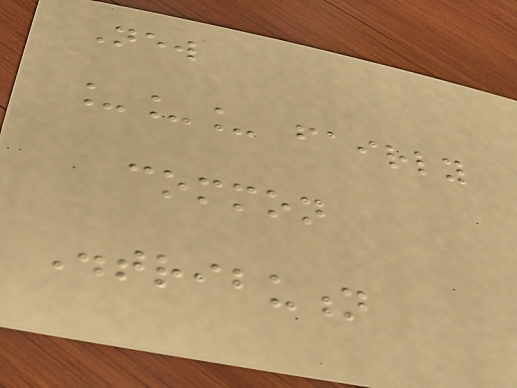New
___ fairly
common
Distribution
